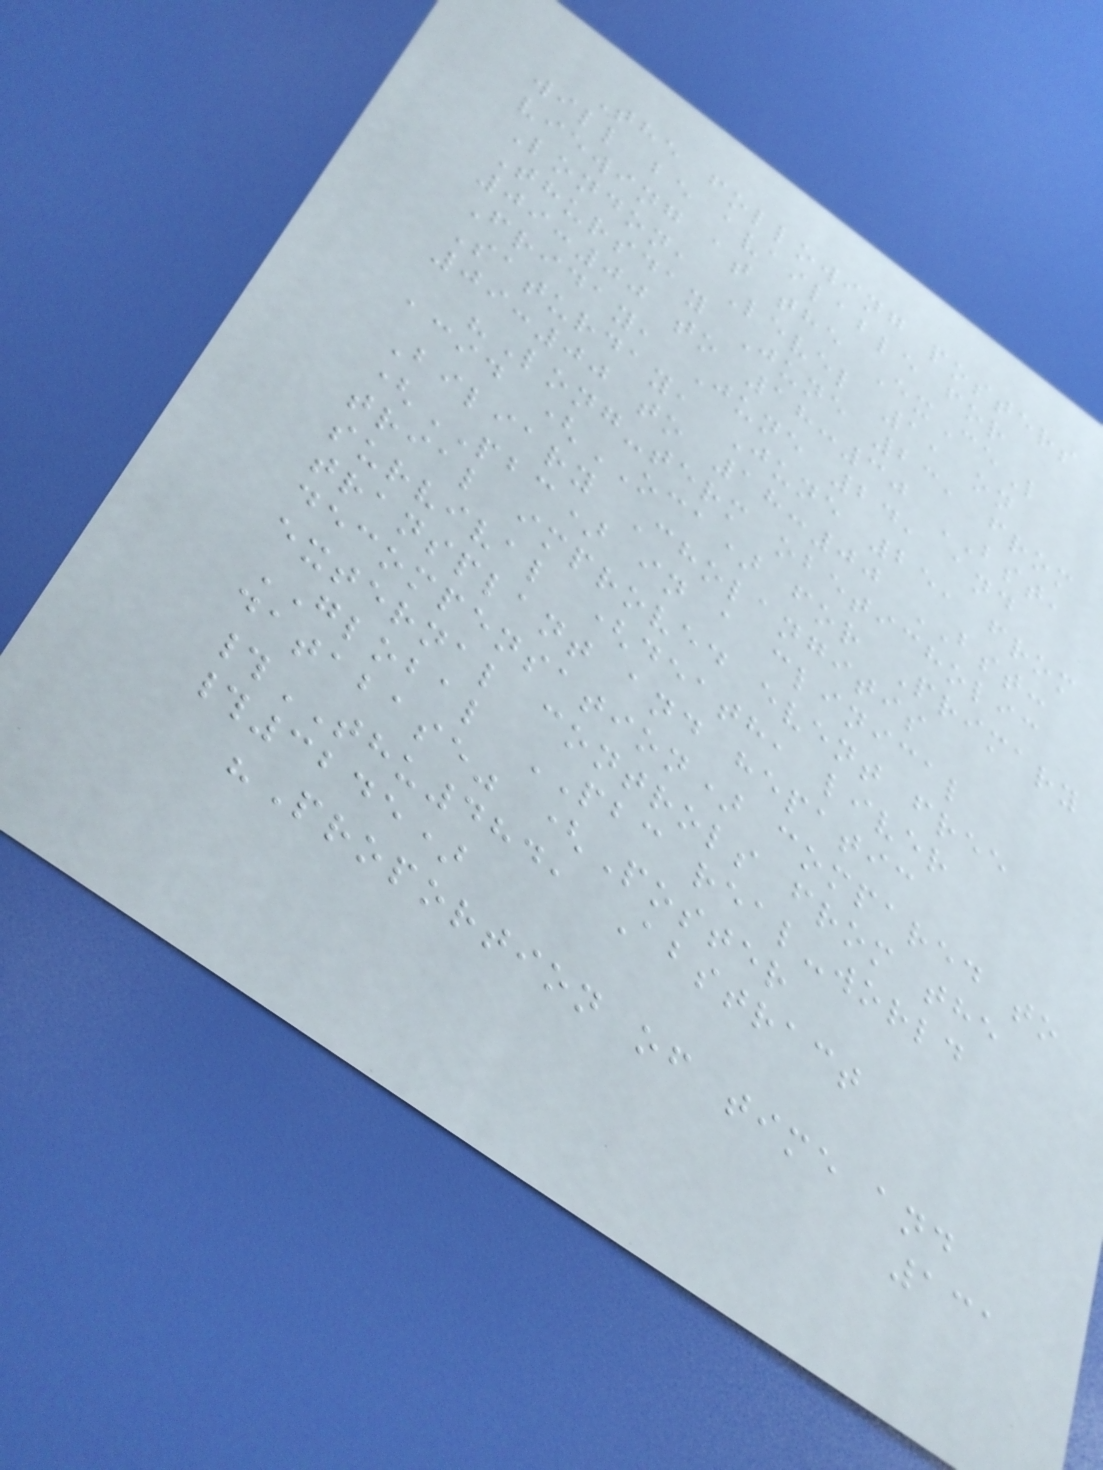The following posters
will be available for
viewing at the ExCeL
London, Level 1, on
Thursday June 23, from
09:00 to 18:30 BST,
Friday, June 24, and
Saturday, June 25, from
09:00 to 18:00 BST:
"Long-term obeticholic
acid (OCA) for Primary
Biliary Cholangitis
(PBC) in a clinical
trial improved event free
survival (death, liver
transplant and hepatic
decompensation) compared to
external controls from the
GLOBAL PBC real-world
database" (Poster
#THU484, Abstract
#3245)
"Proportion of time and
131
